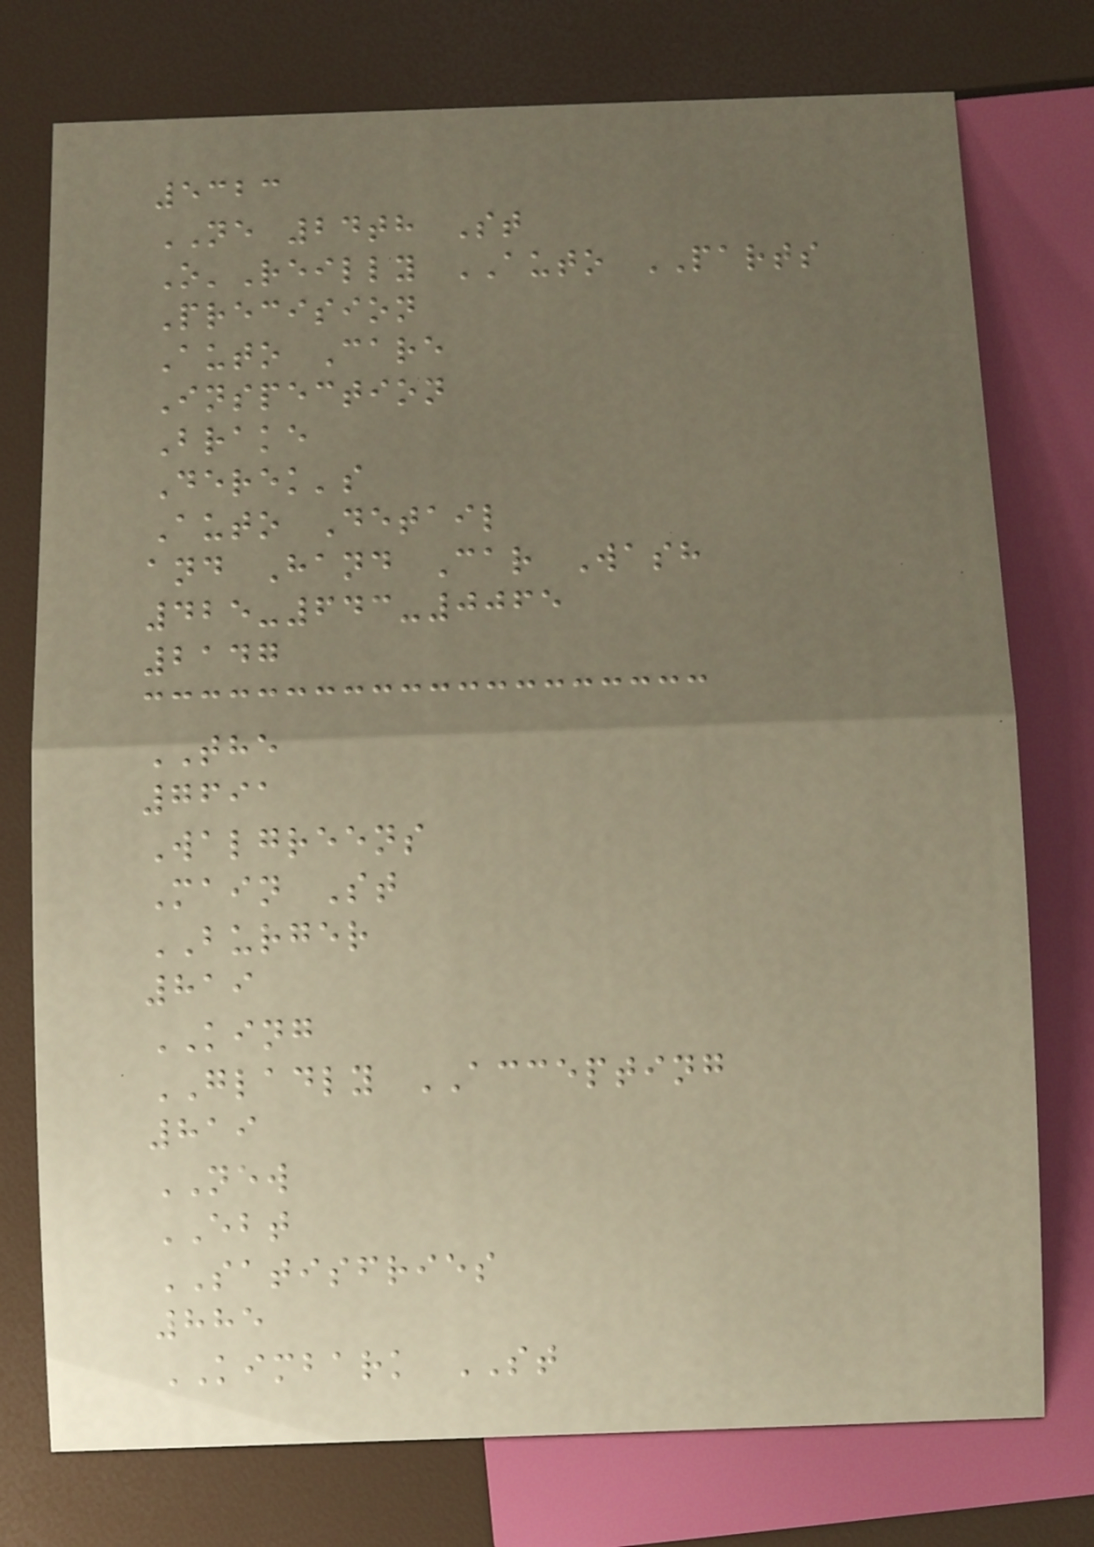5323
NE 24th St
O'Reilly AUTO PARTS
Precision
Auto Care
Inspection
Brake
Derek's
Auto Detail
and Hand Car Wash
425-643-0065
2147
THE
7691
Walgreens
Main St
BURGER
819
KING
GLADLY ACCEPTING
819
NEW
EBT
SATISFRIES
885
KIMBARK ST
